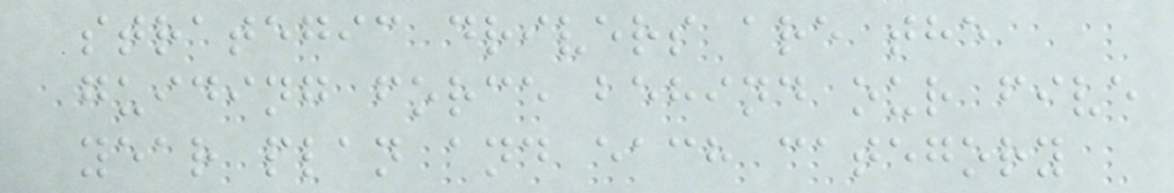strategic drivers are the
guiding force behind our five
year plan and each category
